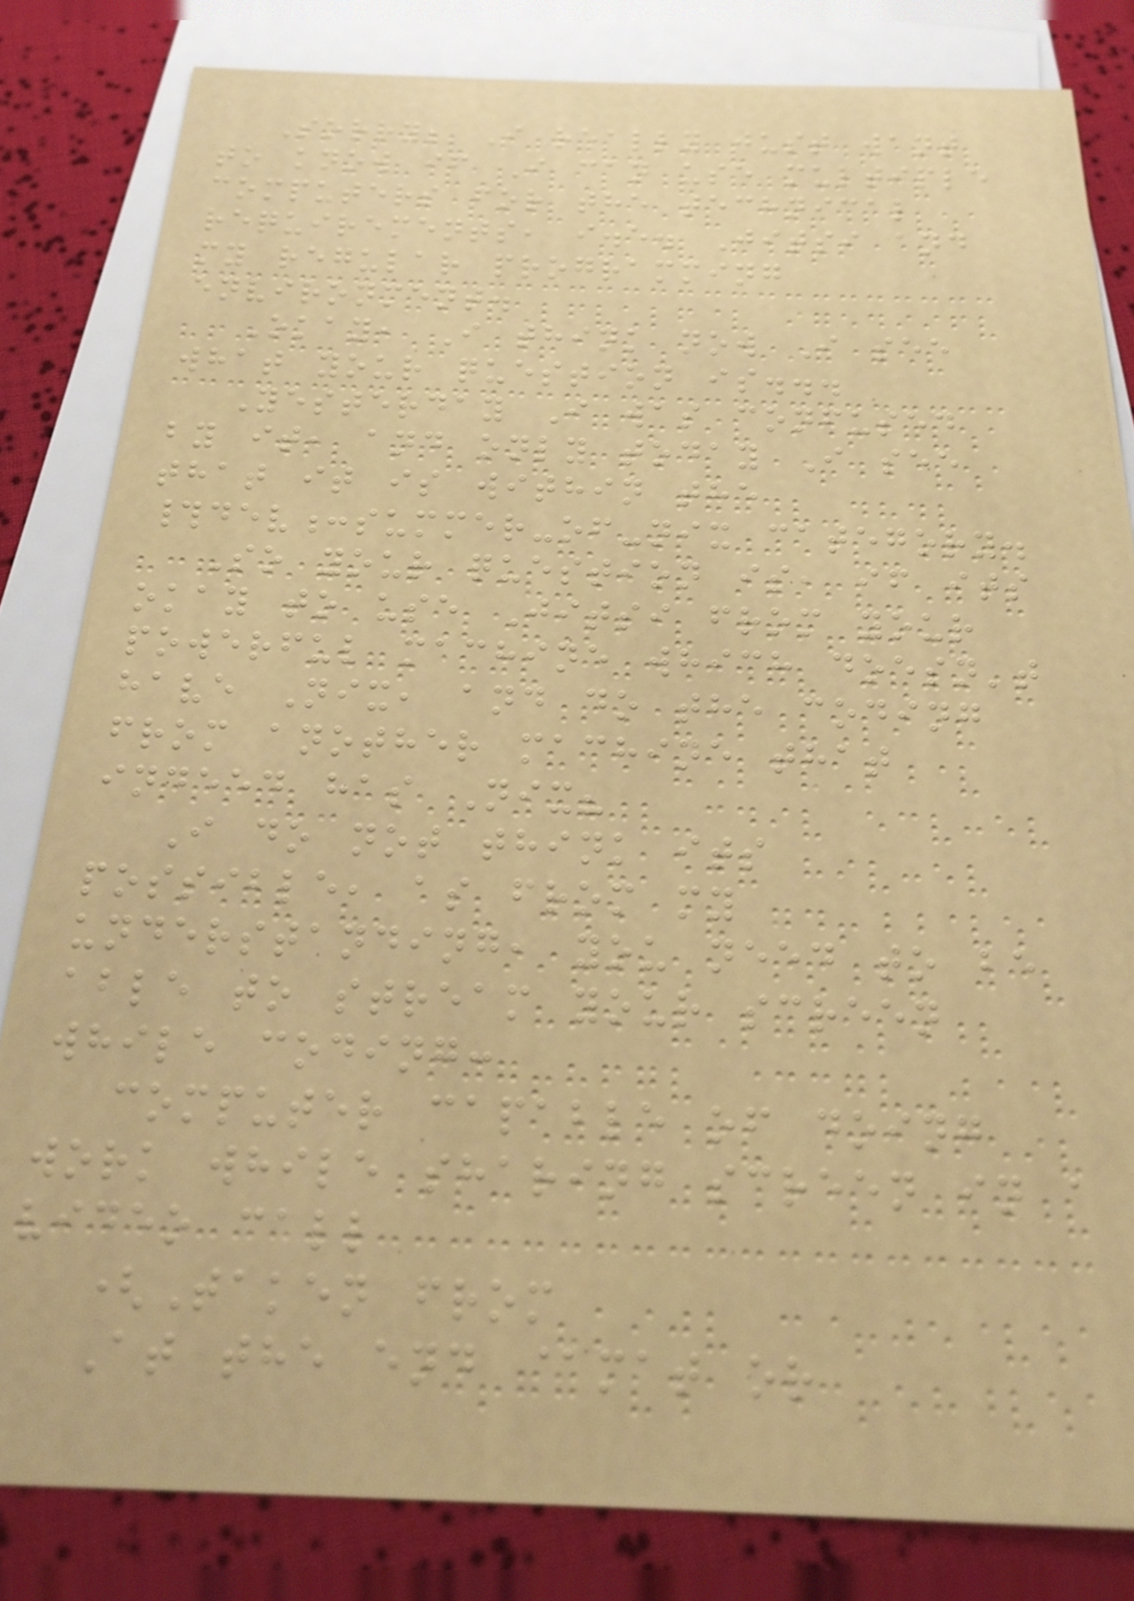Sorry; I really just want
to know if I can use multiple
computers for the technical
requirements, i.e. Jitsi and
my regular programming
environment.
Okay, I think now I see
what your question is...
Yesterday I was confused
by it, and only today I see
that it is within the
#dev:summer-of-nix category.
So your question is, if its
okay to use Jitsi from your
powerful machine which doesn't
have Nix, and do the coding
from another machine that
indeed has Nix?
I do not think its
possible, as from my
understanding, you need to be
able to stream your screen
while coding:
computer capable of doing
work while sharing screen in a
video call
(Taken from
At the end @mat or
